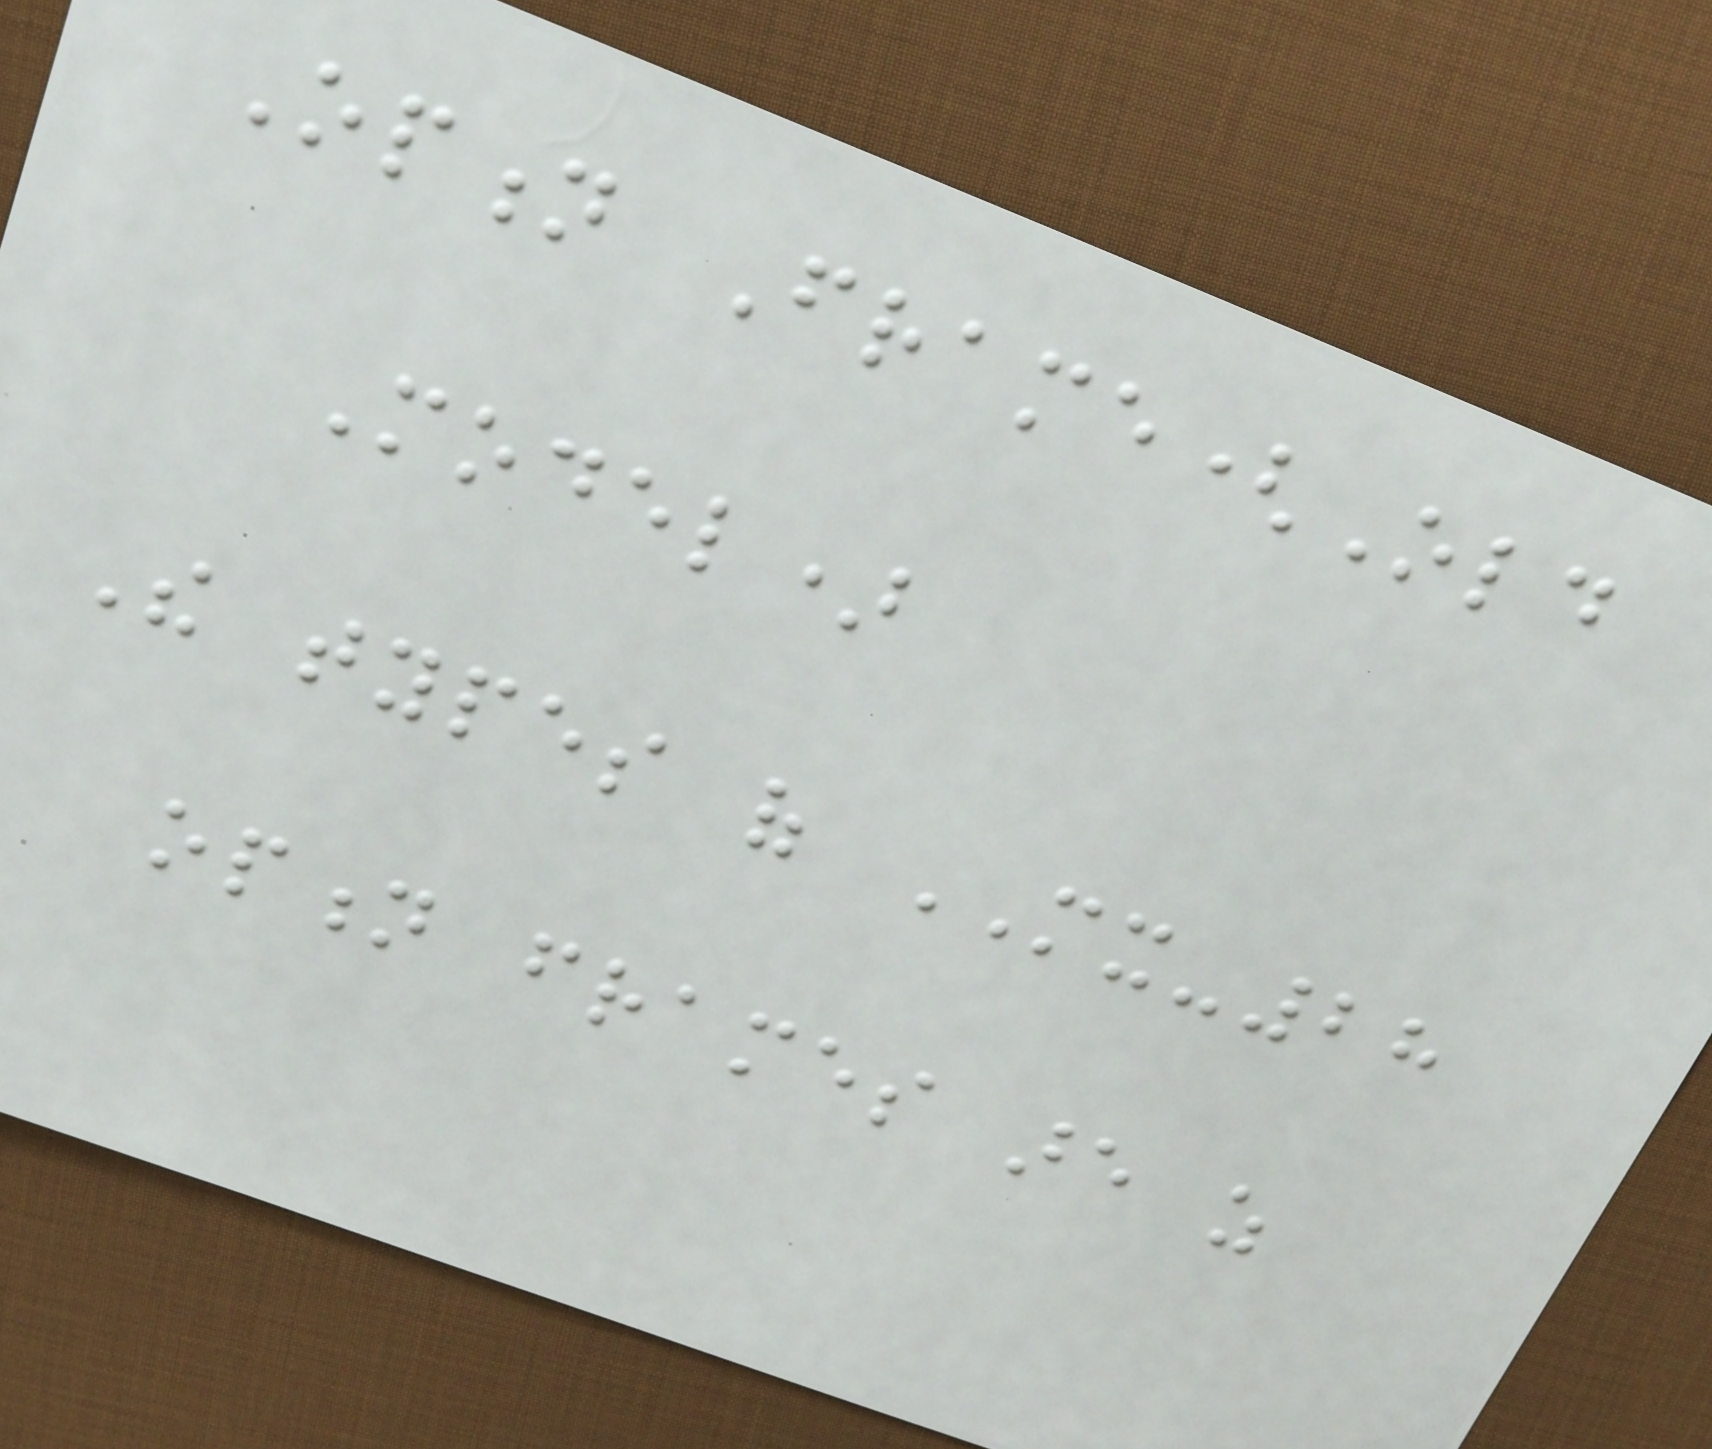Option Frame(Old
Model)
The types of MX-28
option frames are as
